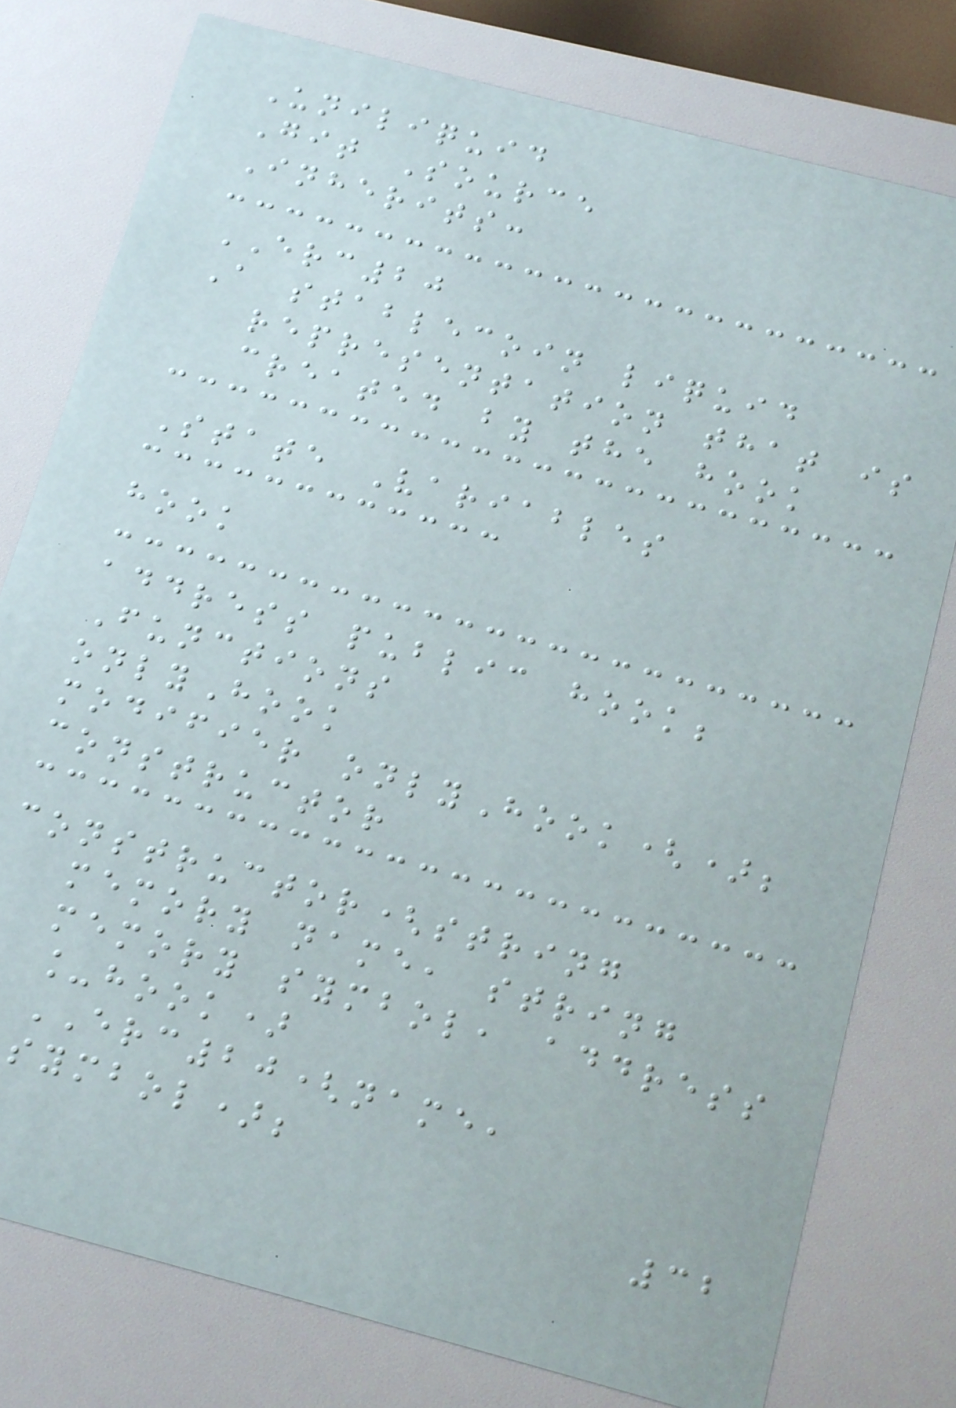Uniliquid
Git Source
Inherits:
ERC20
A stablecoin liquid
representation that is
created by the hook
State Variables
hook
address public hook;
Functions
onlyHook
modifier onlyHook();
constructor
constructor(string
memory name, string
memory symbol, address
_hook)
ERC20(name,
symbol);
32
